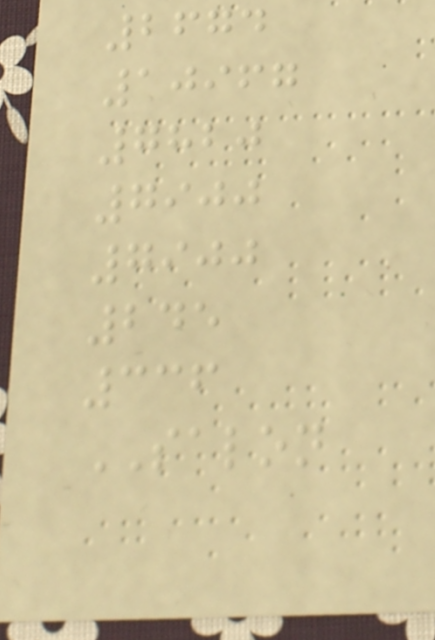2674
10967
7820
7900
7900
245
336
SALON
